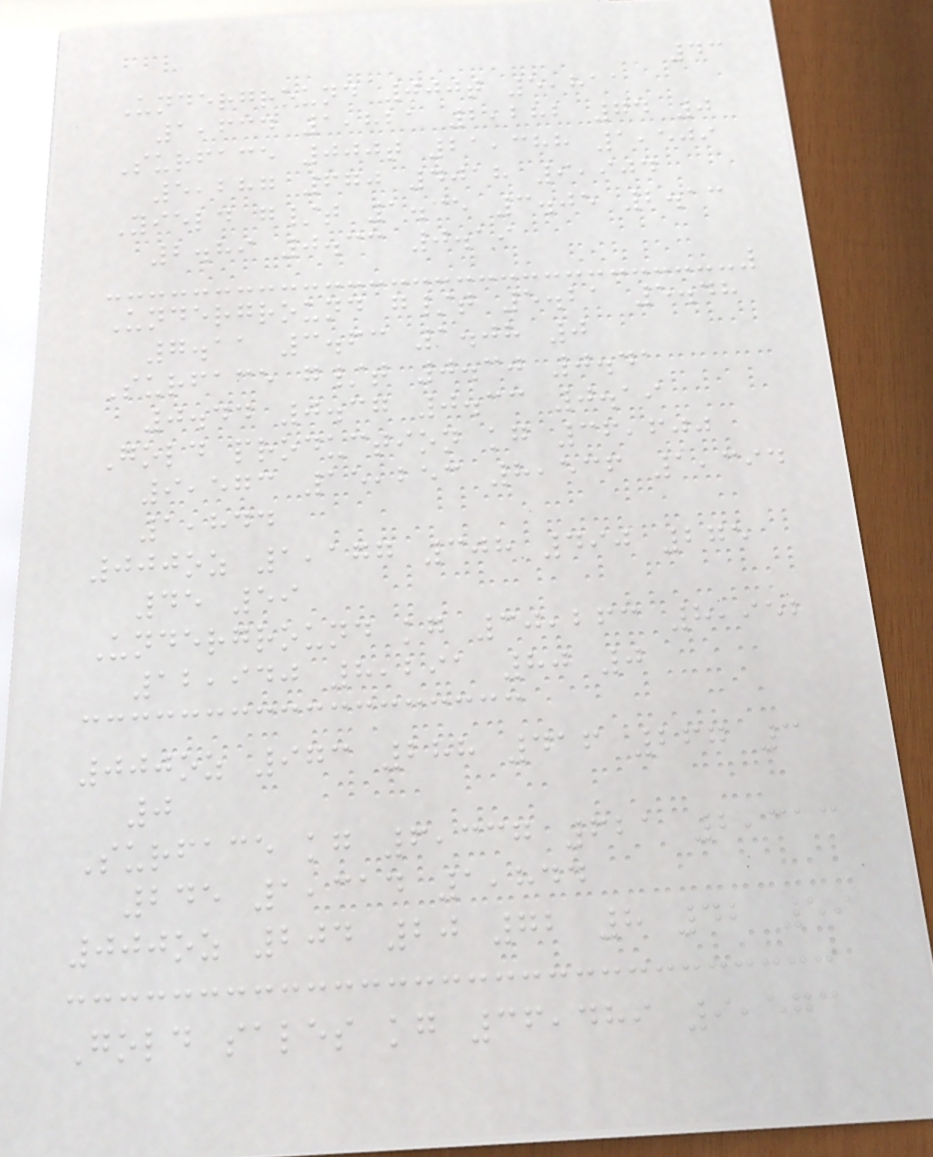43
Underground 000t 5,811
1,634 1,821 2,282 74 0
Surface 000t 21,388 1,509
5,287 670 4018 9,904
Yield g/t 1.35 3.05 2.13
2.89 0.33 0.19
Underground g/t 5.21 5.48
7.11 3.63 1.08 0
Surface g/t 0.30 0.41
0.44 0.37 0.33 0.19
Gold production kg 36,600
9,573 15,253 8,536 1,394
1,844
000oz 1,177 308 490 275
45 59
Underground kg 30,263 8,952
12,940 8,291 80 0
000oz 973 288 416 267 3
0
Surface kg 6,337 621 2,313
245 1,314 1,844
000oz 204 20 72 8 42 59
Gold sales kg 36,489 9,573
